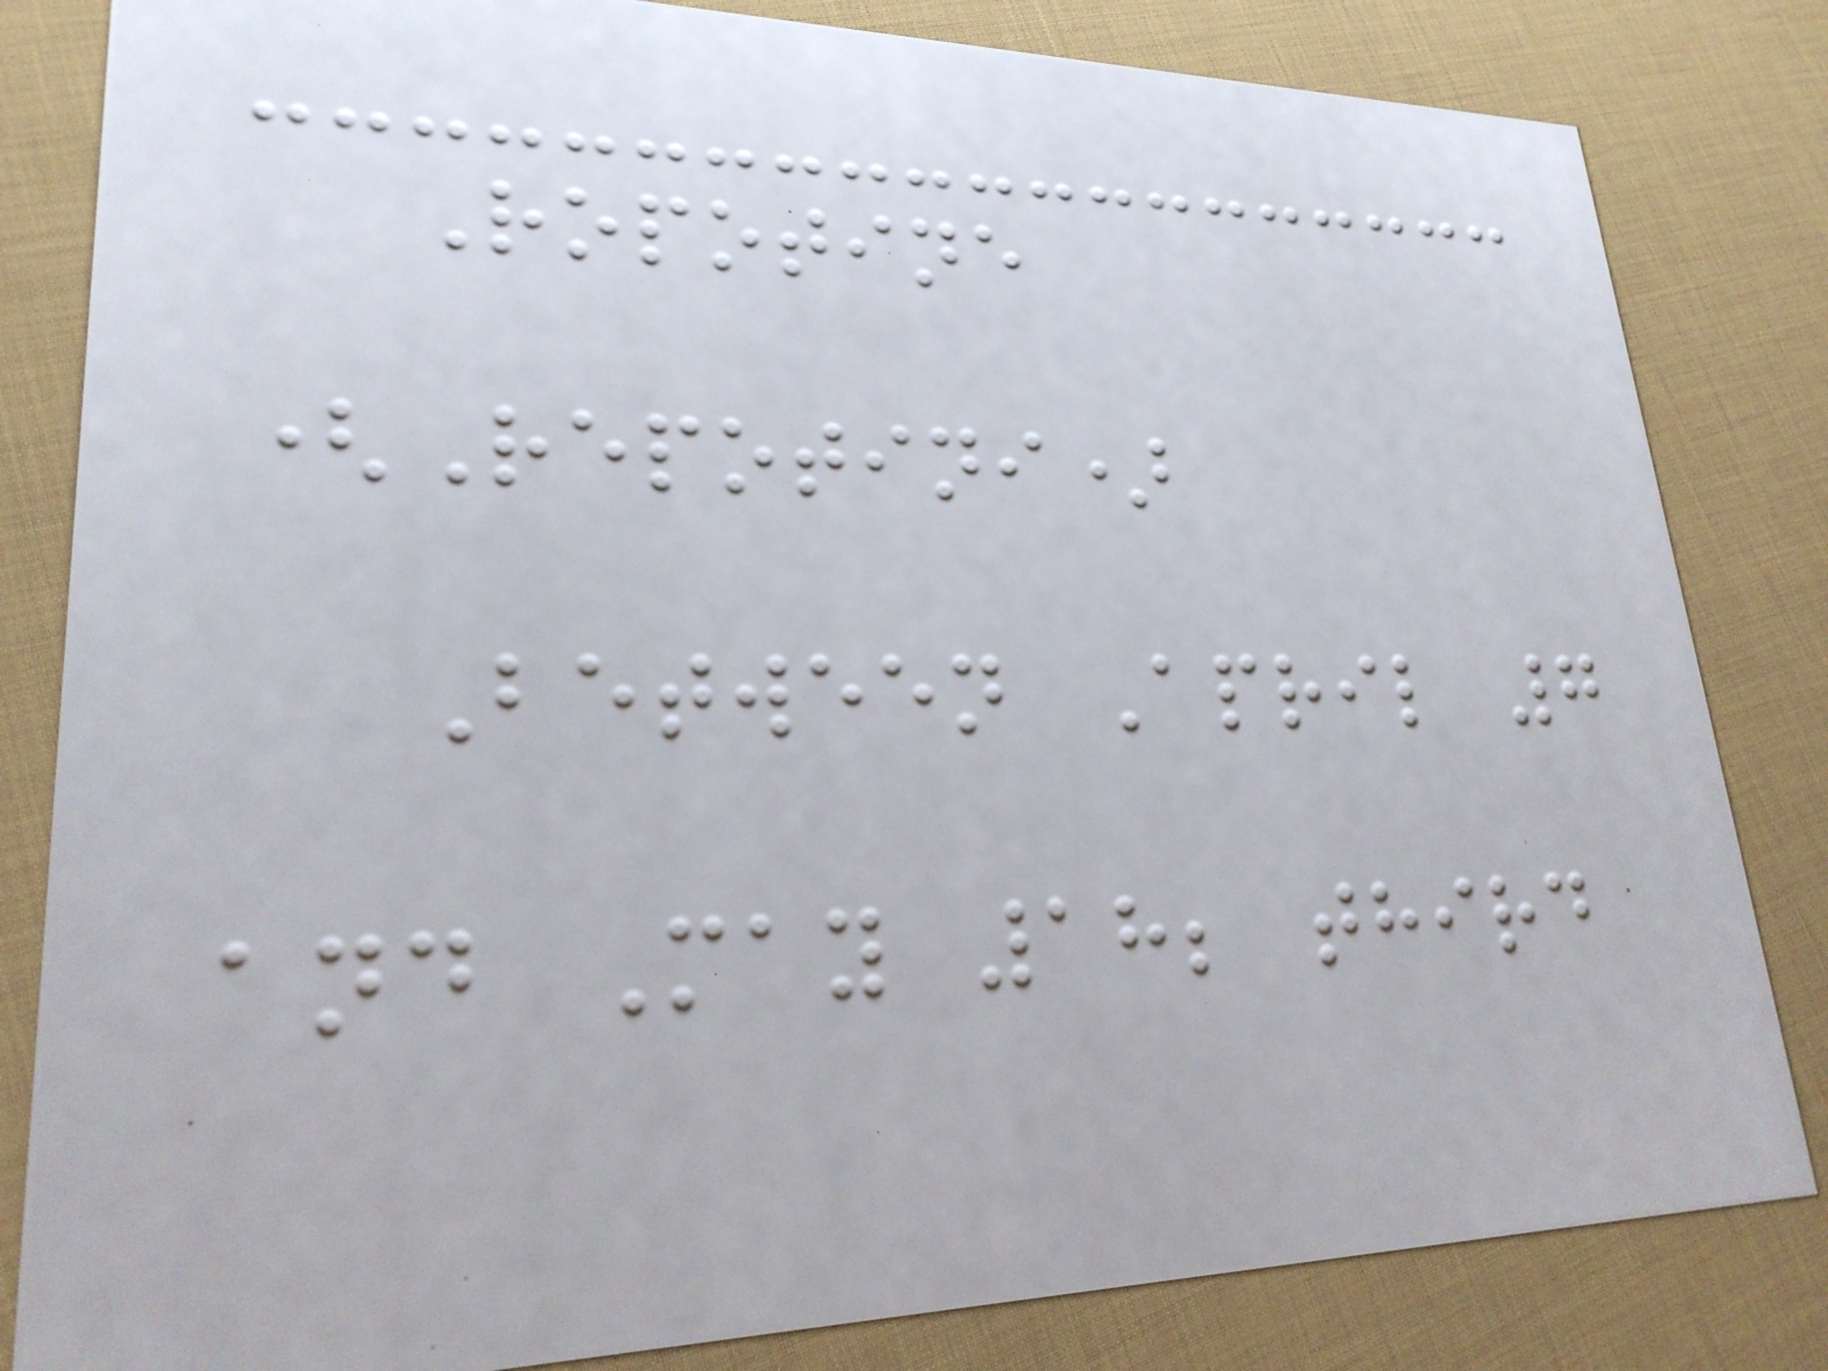Ropotine
(Repotini)
Between April 7
and May 18; third
